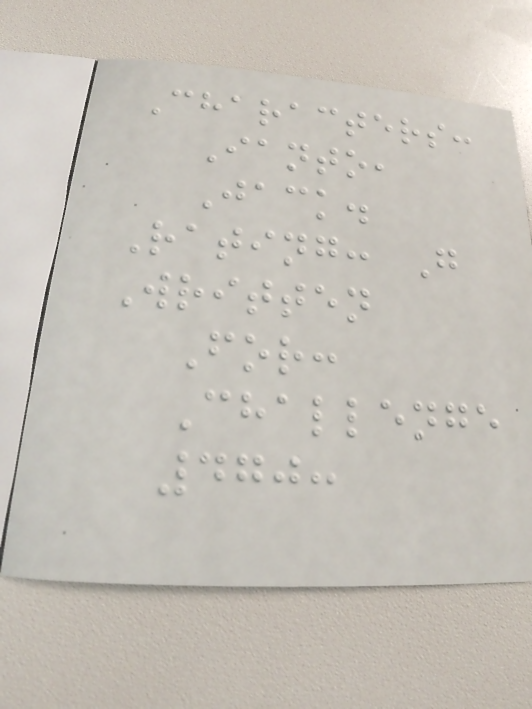Characters:
Ianto,
Jack.
Rating: G
Written
For:
Challenge
470:
